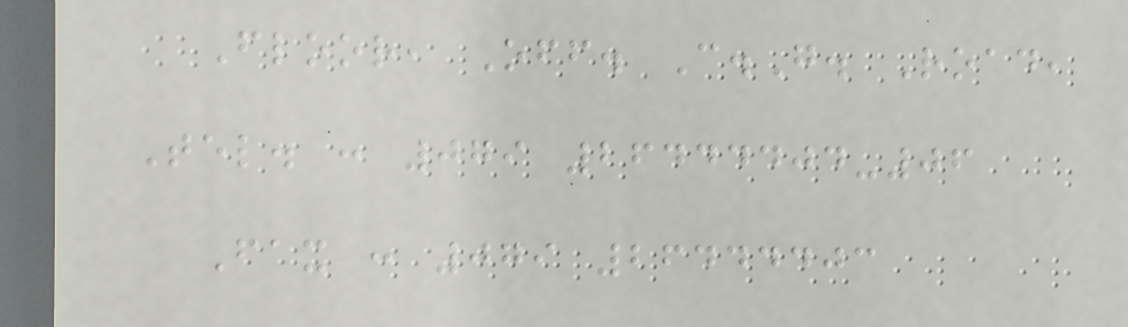Floor, Off. C.G. Road,
Tel. : 079 26444404-06
Fax : 079 26444403
